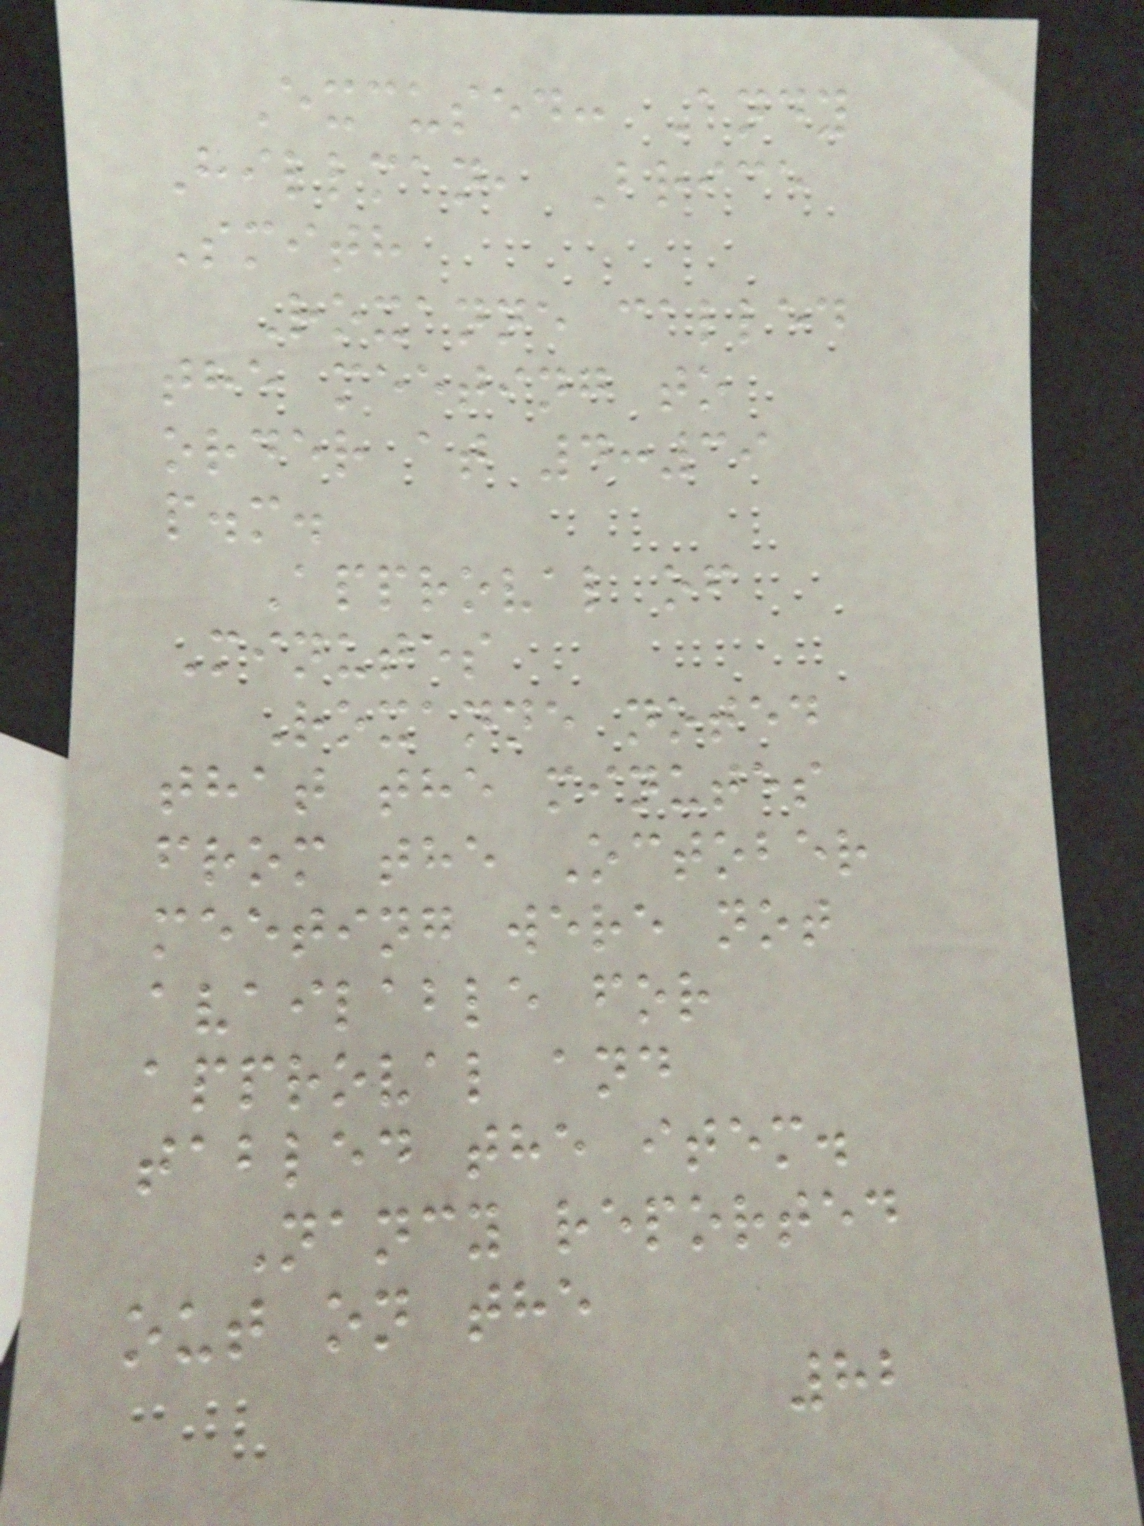Excused: Andy
Hillman, Brice
Smith
Roxanne called
the meeting to
order at 4:39
p.m.
Approval of
Minutes
Roxanne noted
that the minutes
from the October
meeting were not
available for
approval and
tabled the item.
Nancy reported
out on the
82
